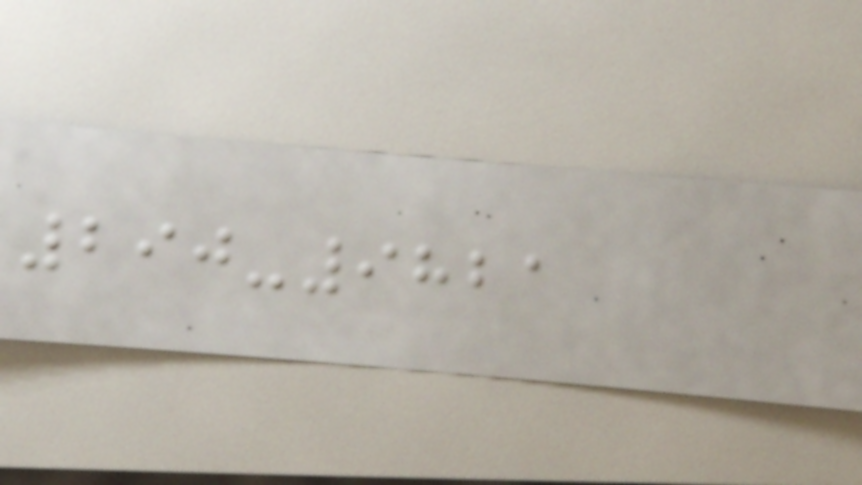290-9821
